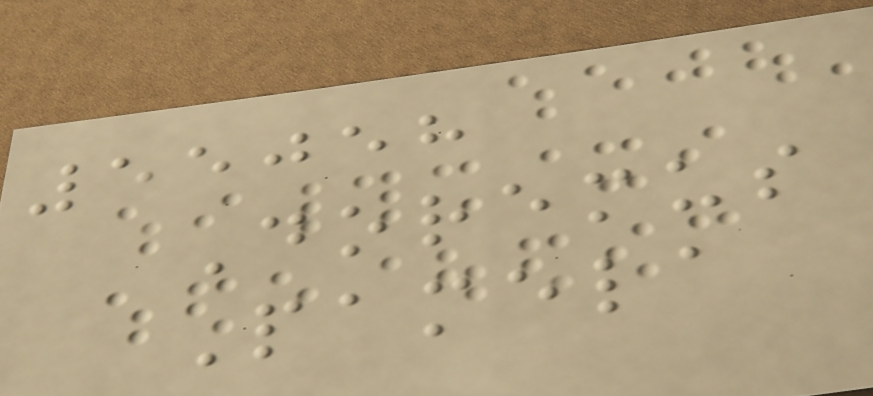55058
Doremus
Pamela
